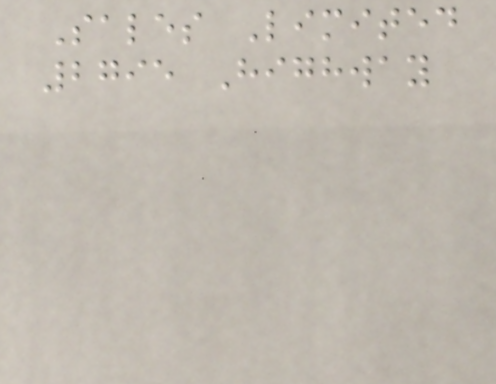Sales Limited
2795 Highway
